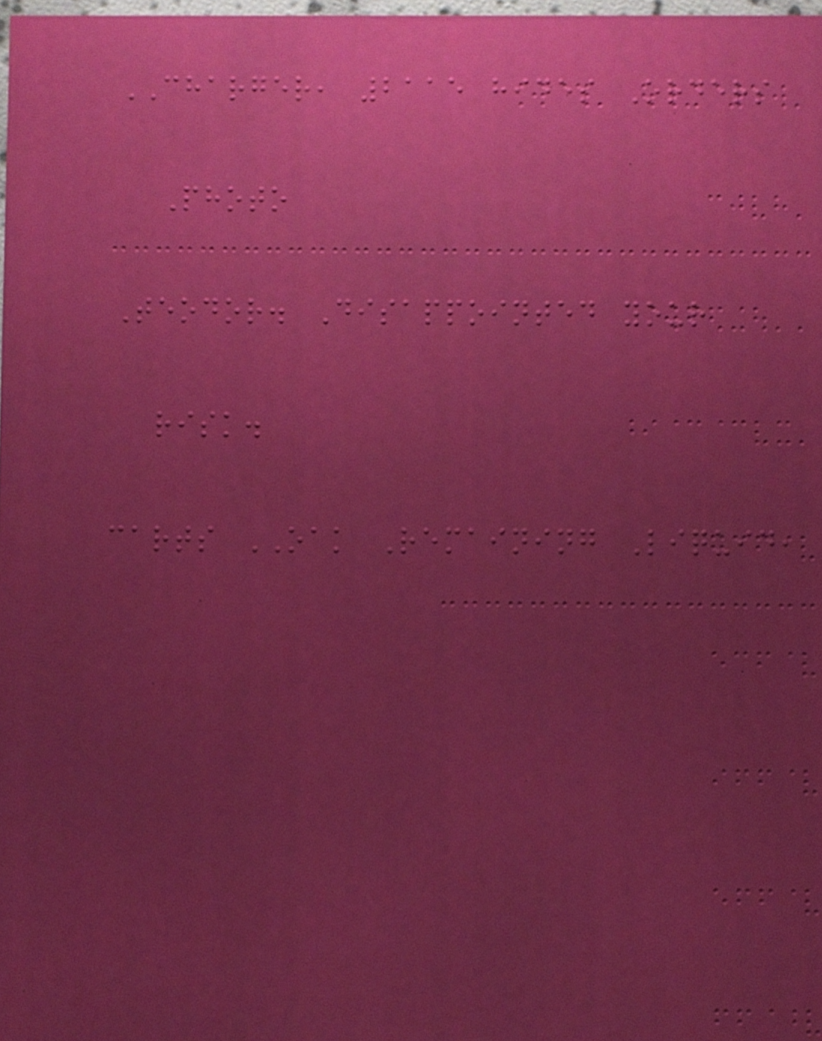CHARGER, 2115 hides Orders
Photo
Teodor. Disappointed your
risk.
carts OAK Remaining Liquid,
